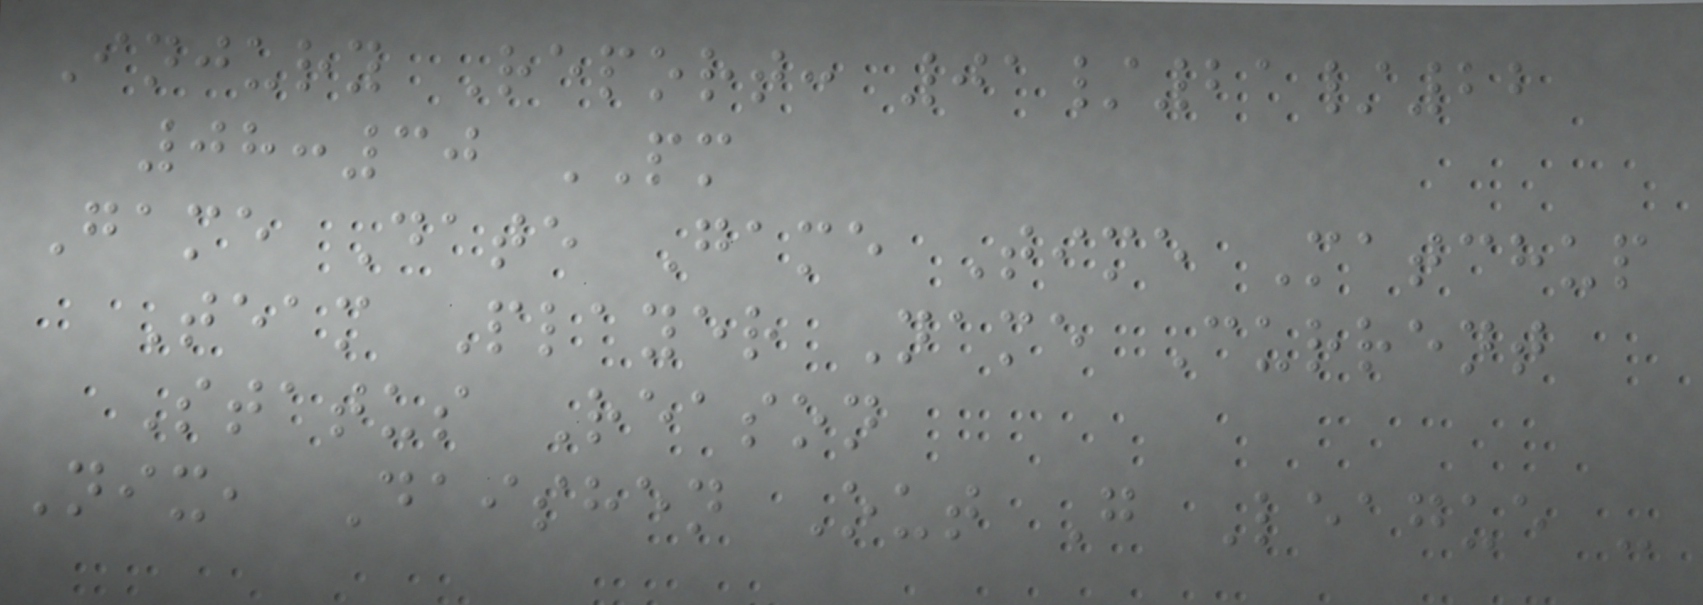Injury Report: 01/21/22
08:30 PM
Game Date Game Time Matchup
Team Player Name Current
Status Reason
Nix, Daishen Out G League -
